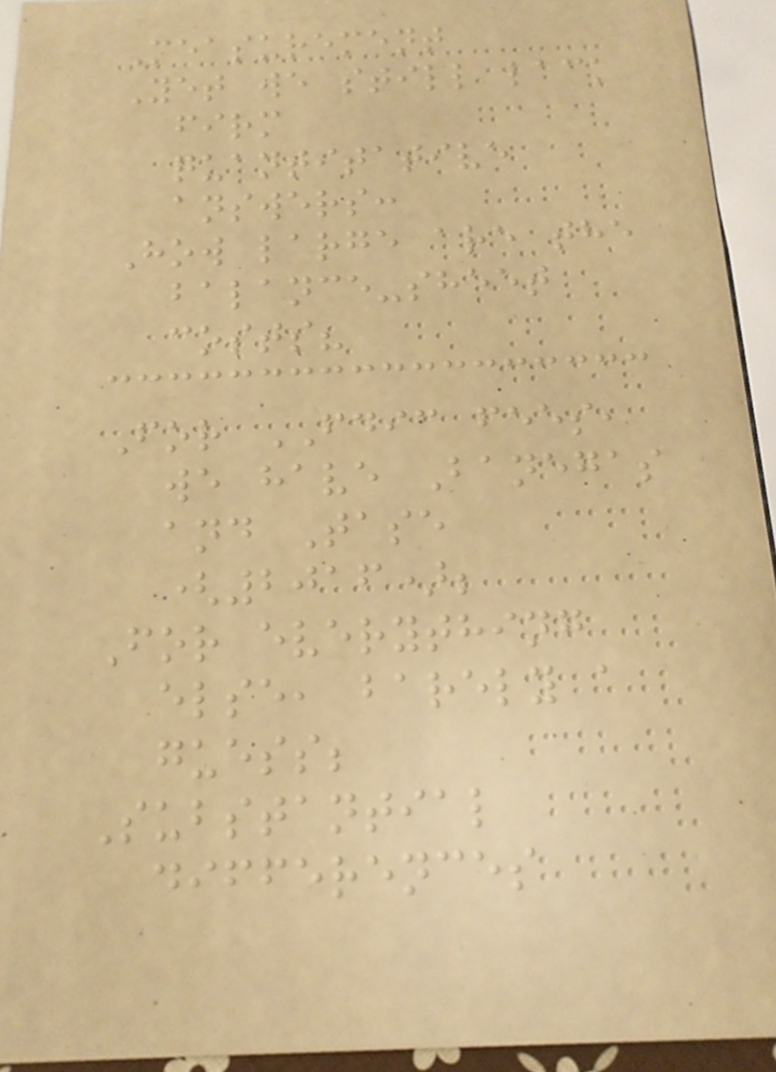Measurement
Yet we still lack
firm
quantitative
answers:
How large are the
balance-sheet
costs?
For FDIC fees,
we have Banegas
and Tase
(2016);
For everything
else, barely a
guess;
Substantial
differences
